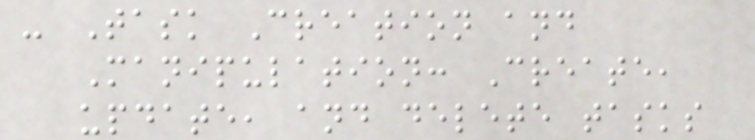- Task Creation and
Manipulation: Create,
update, and delete tasks
